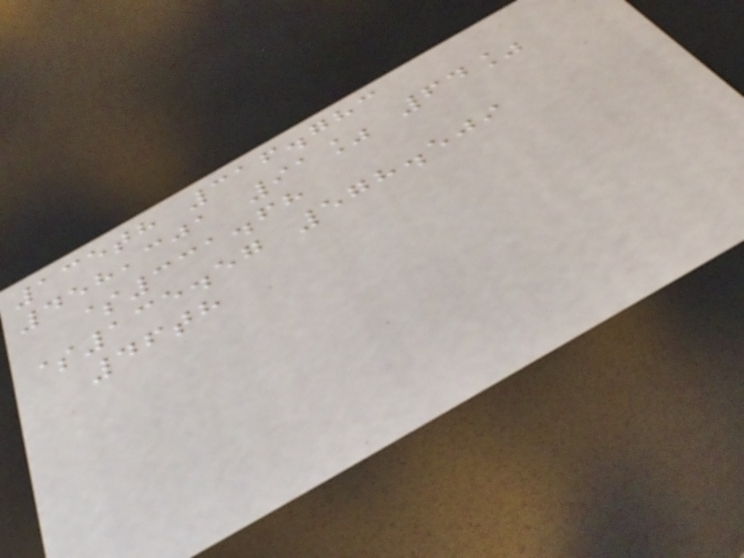135th 316.783
458,301 91% 64%
$331.68
$135.57 578.509
46th
